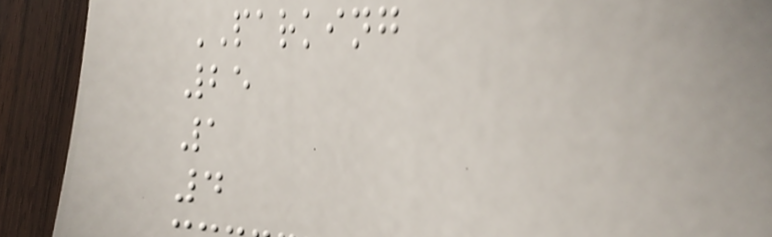PARKING
25
1
4
